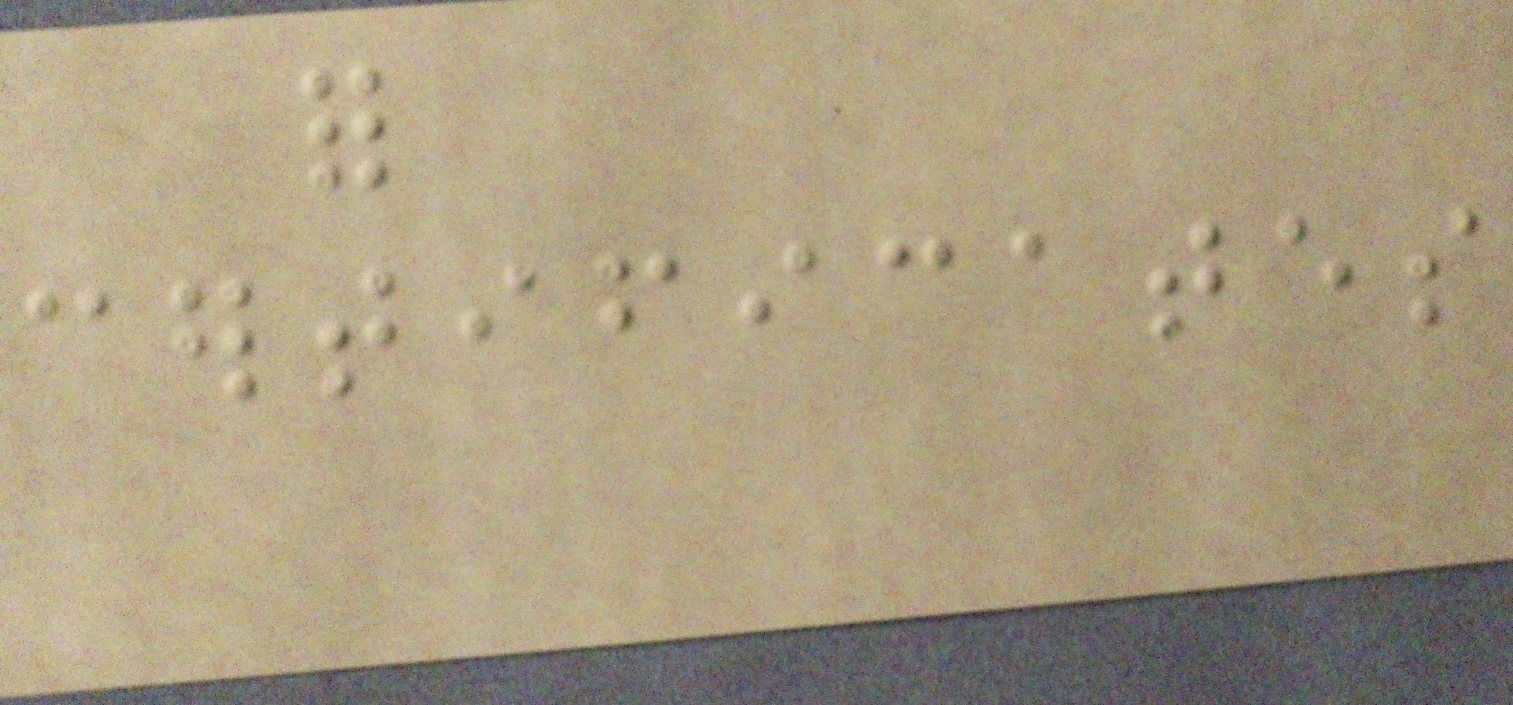for
certificates
